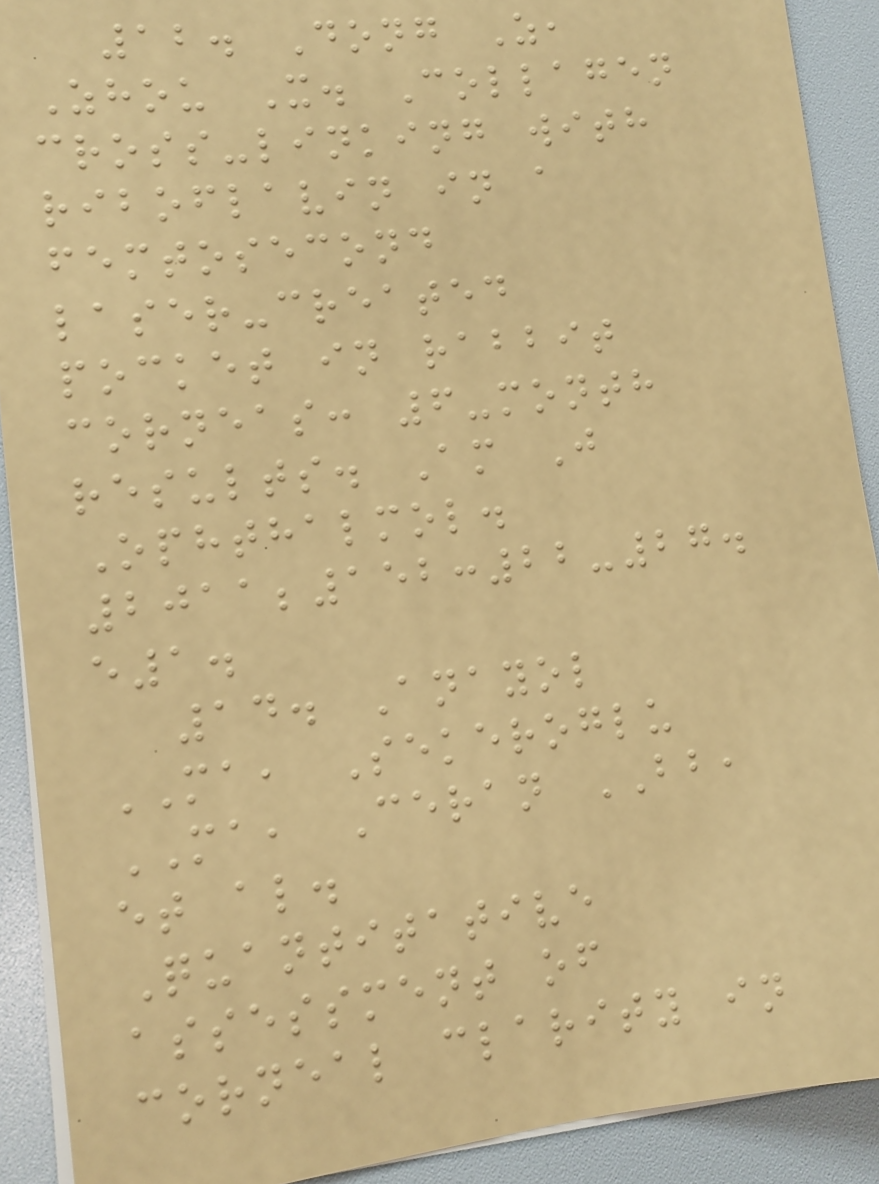12. Dong Z,
Zhou X. Collagen
cross-linking with
riboflavin in a
femtosecond
laser-created
pocket in rabbit
corneas: 6-month
results. Am J
Ophthalmol.
2011;152:22-27.
e1.
14. Anayol
MA, Sekeroglu
MA, Ceran BB,
et al.
Quantitative
assessment of
corneal clarity in
